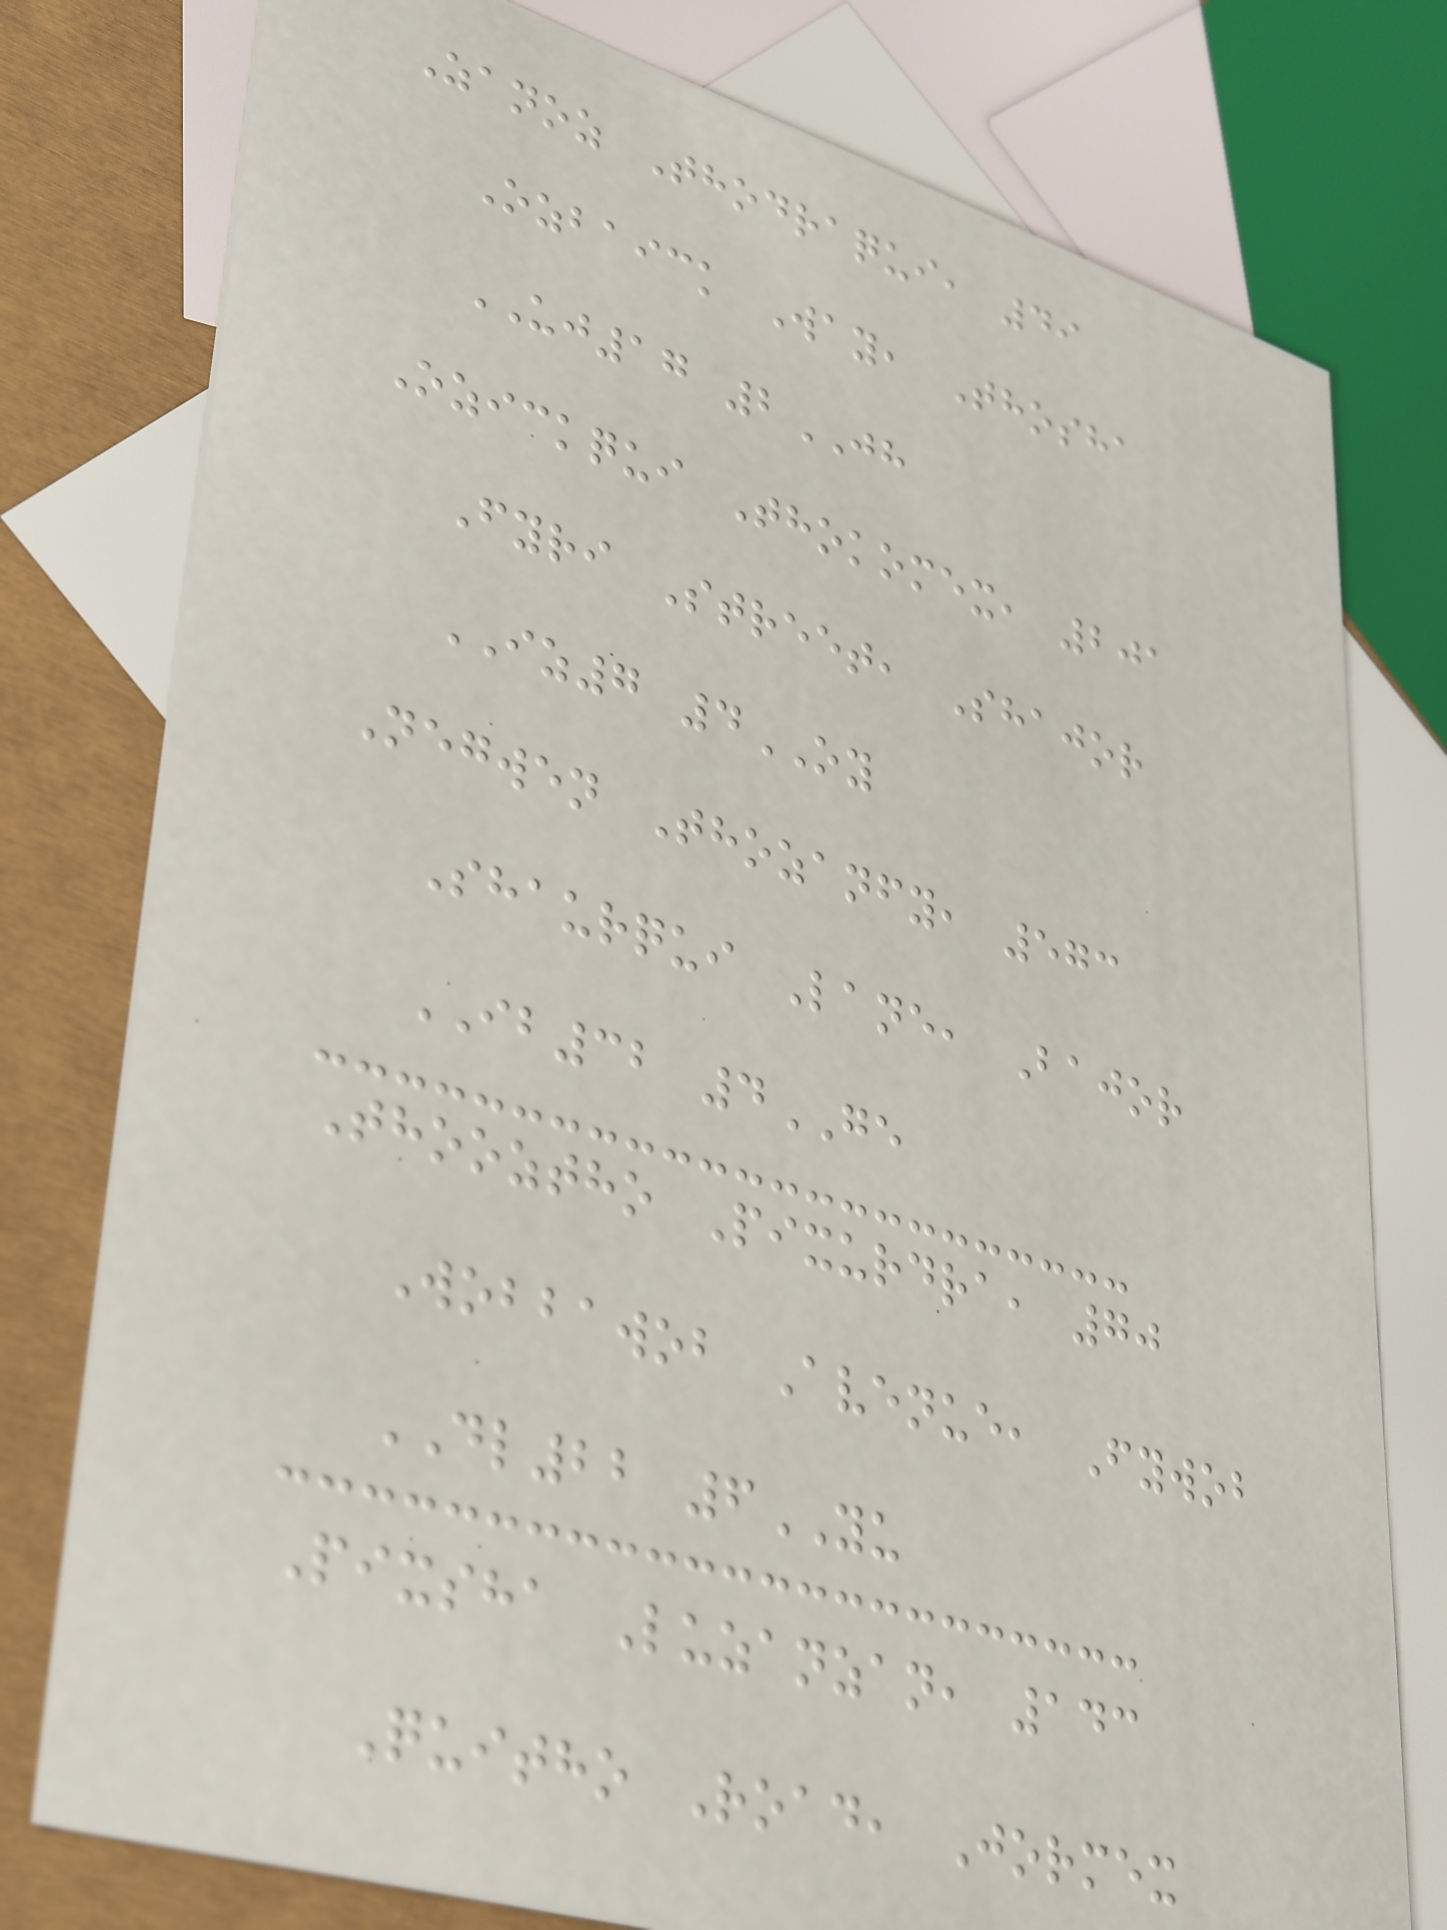Zanoz Thodraqui, 49
Ozbaick Way, Thosha
UJ17 2JH
Ozickqui Thokomex, 201
Fyri Street, Shajor
IZ7 4OY
Negwen Thozanfy, 573
Shaurqui Lane, Bajor
IB32 4GE
Thooztho Pixurdra, 70
Wobbawob Avenue, Fywob
DL22 6YU
Pixsha Luzanzan, 143
Quitho Road, Jormex
